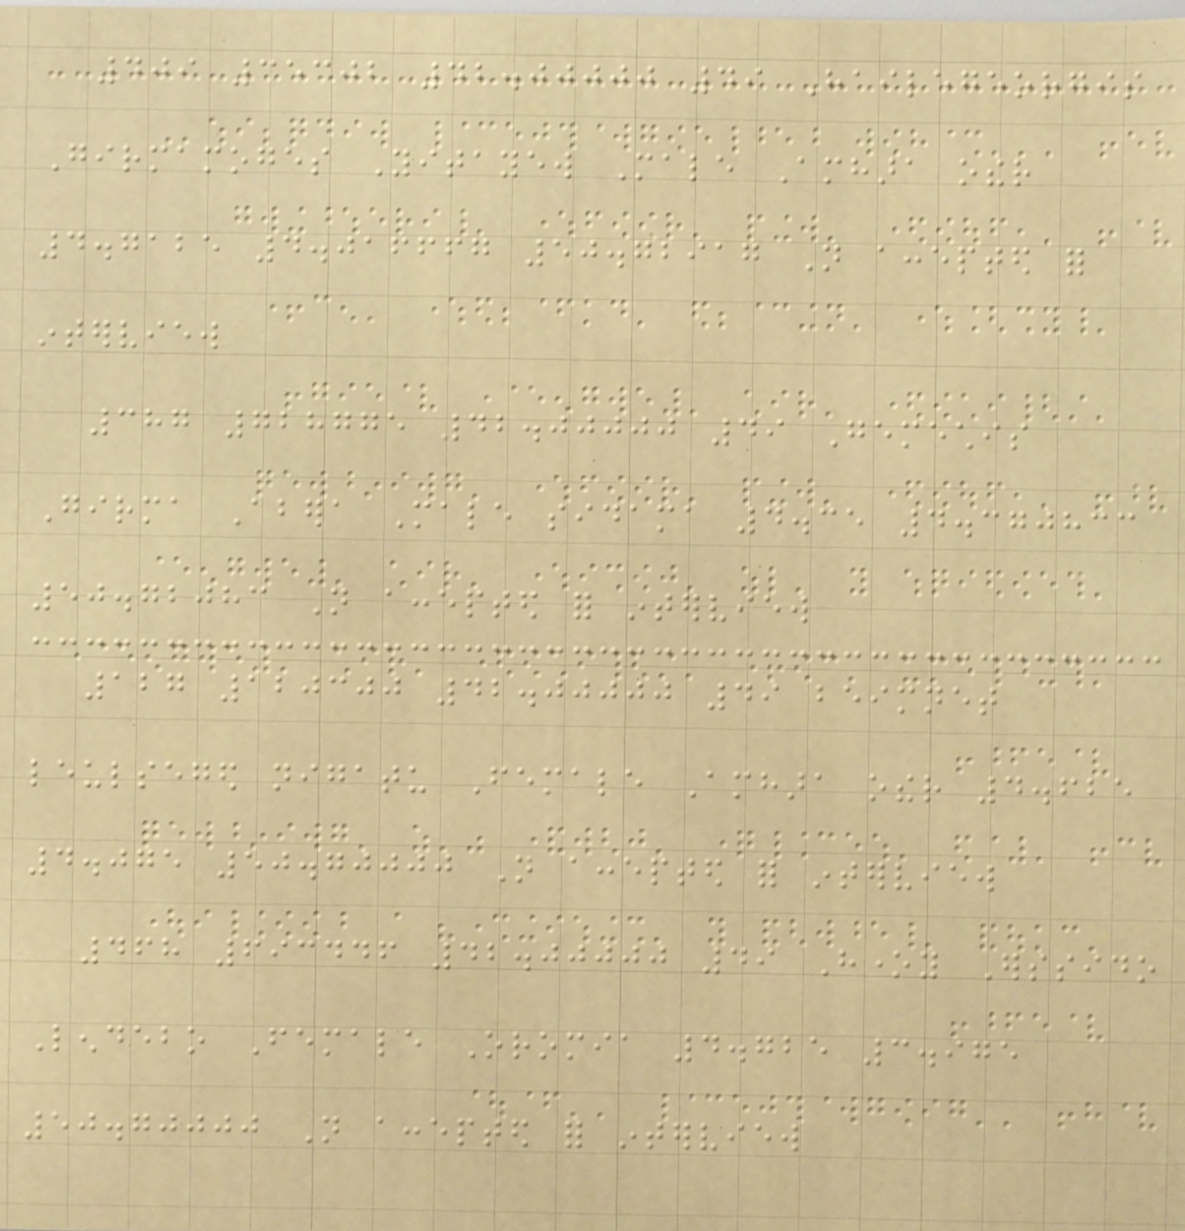409 35302 42.00000 49 Hailegeorgis
Girmamoges Yitayew Male Amhara other
4.7125 4.016667 50.72917 Not accepted for
interview
387 728775 42.00000 49 Gemechis
Girma Abera Male sidama 4.35 4.370833
50.72083 Not accepted for interview
127 120300 42.00000 49 beimnet
leulseged nigatu Female Amhara other 4.625
4.075 50.70000 Not accepted for interview
468 693446 42.00000 49 Honey Erssido
Lendebo Female Oromia 4.725 3.975
50.70000 Not accepted for interview
